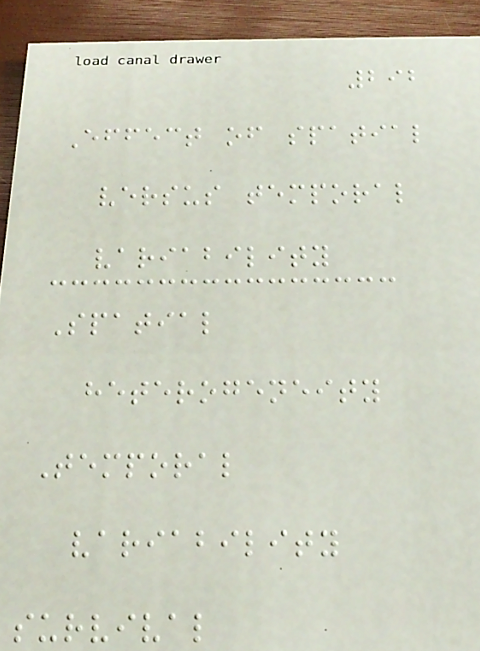292
Effect of spatial
versus temporal
variability
Spatial
heterogeneity
Temporal
variability
survival
